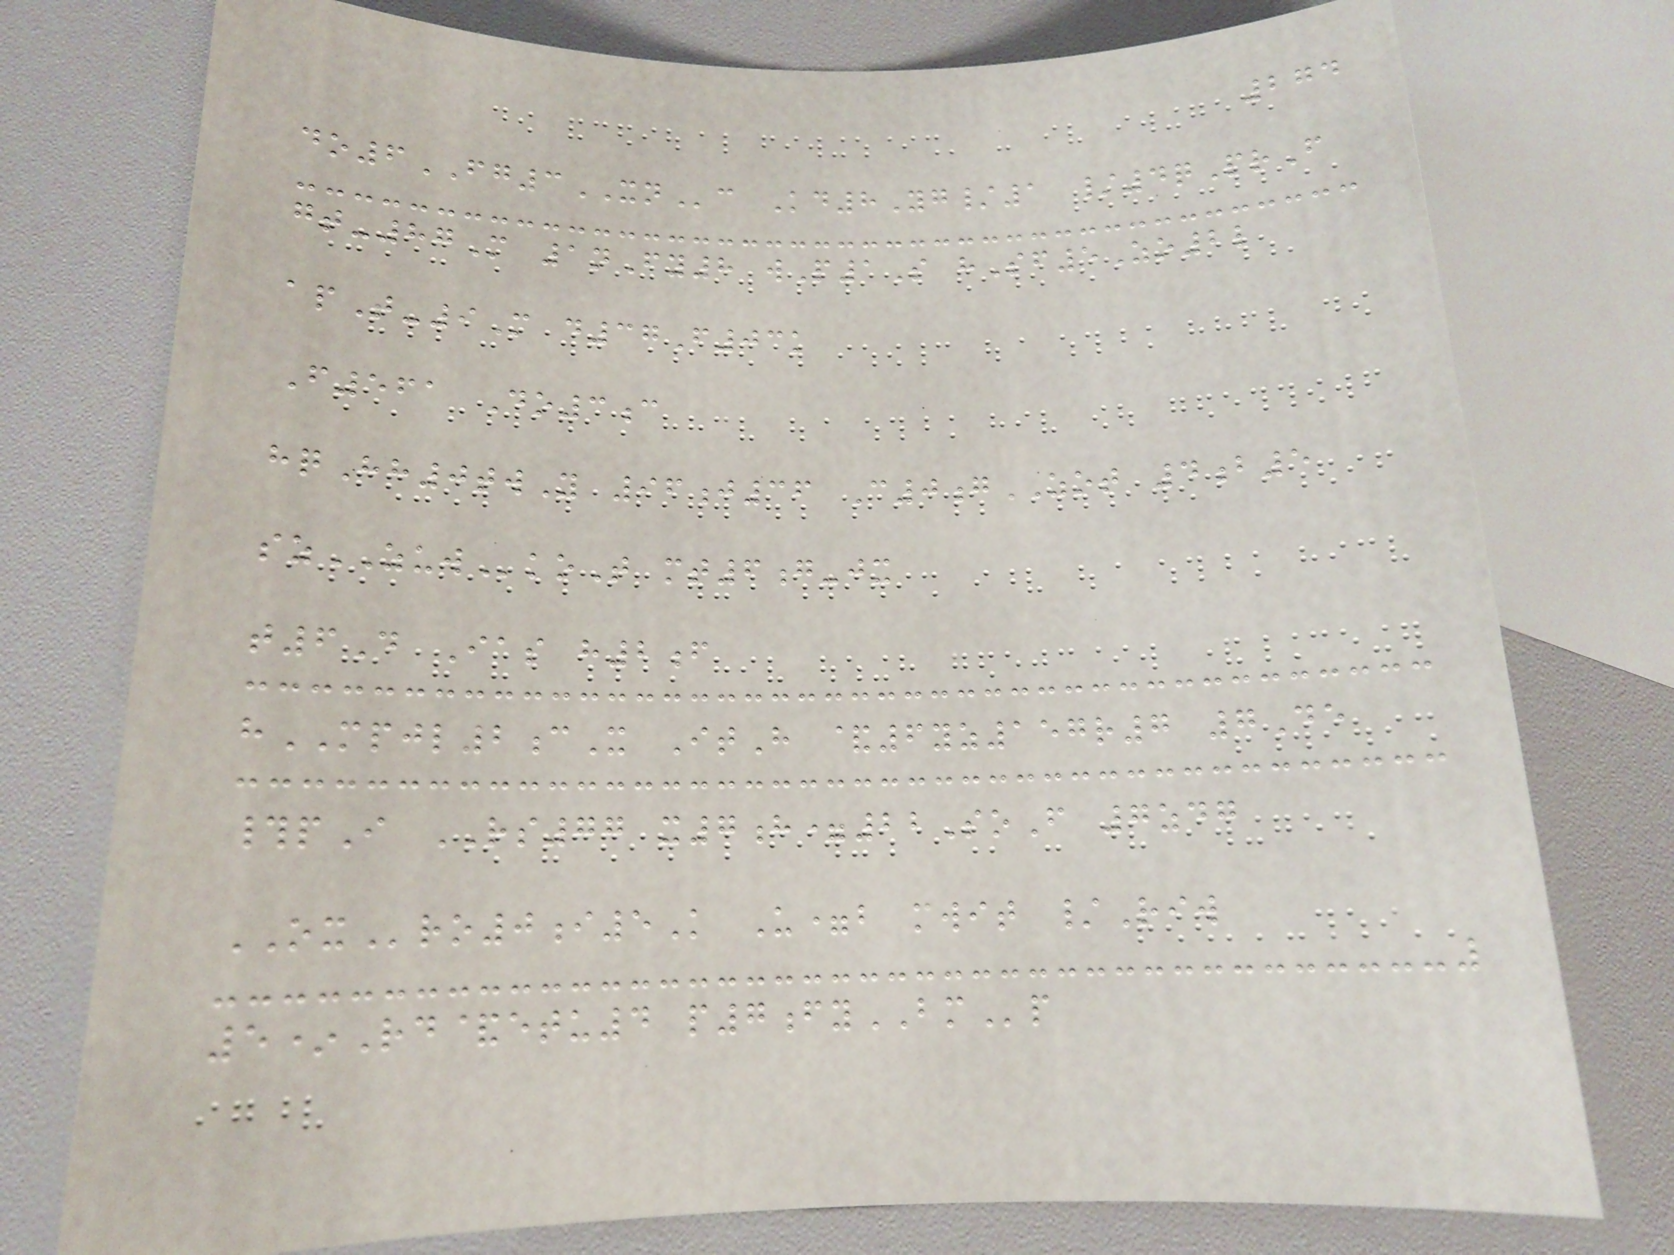274
do6FG3XNc Kd8Yg/1 /4qPrF
gt-87M 1nFy8 wP1S hSf5Zo2l
apT-9M d37F03k
F561 Do3c
hqHh0twY 96j36 C0gZOT 4b5
szZUWkoT mt6g-jx
t6D Ias h2f
hMPJL2cX ItH &6yz157r7 7De
#pI RS77 x7h=22SoF 7zdg
OXro0i5K U=b mwit /Riw
5*Rd&etu4 p7fyBMp
